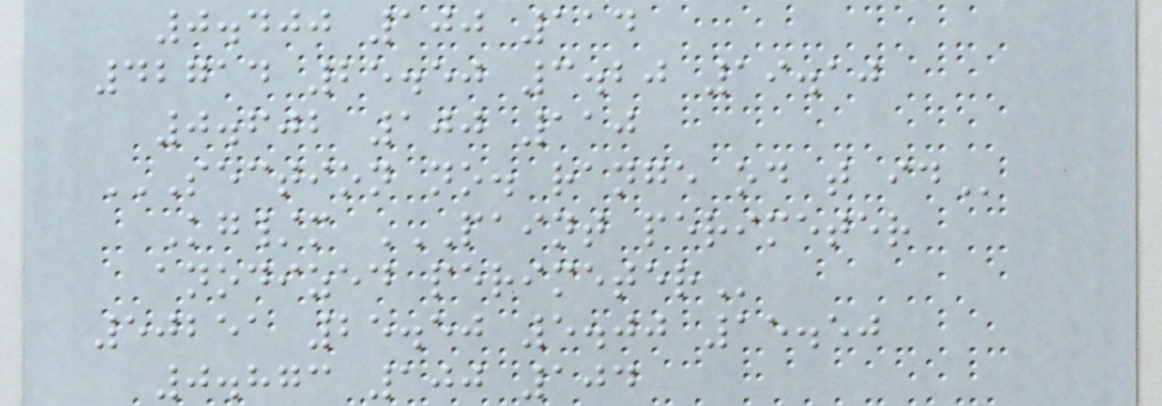0.400 100 114
42714 25.50 3.20 19.10
0.602 100 110
SECTION NO. RANGE OD T ID
Kg/m PAINT PERIMETER
ANODIZED PERIMETER
50251 25.50 5.00 15.50
0.873 100 104
